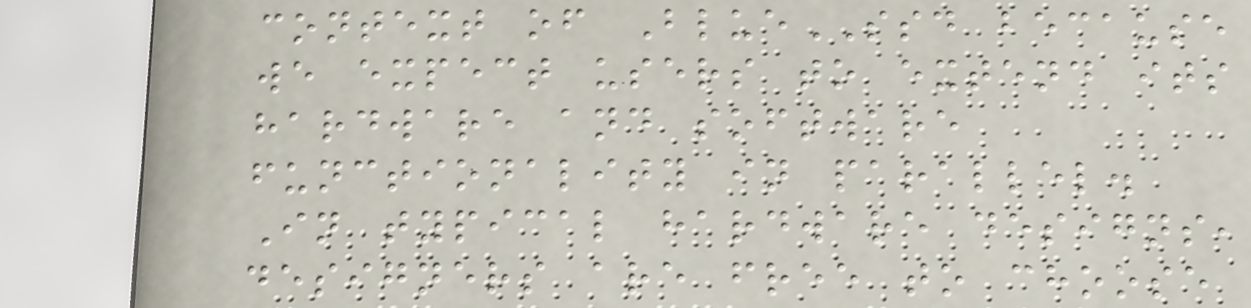context of BlueSSD because
we expect users to extend its
hardware and software
functionality in parallel.
In typical hardware designs,
designers are free to choose
